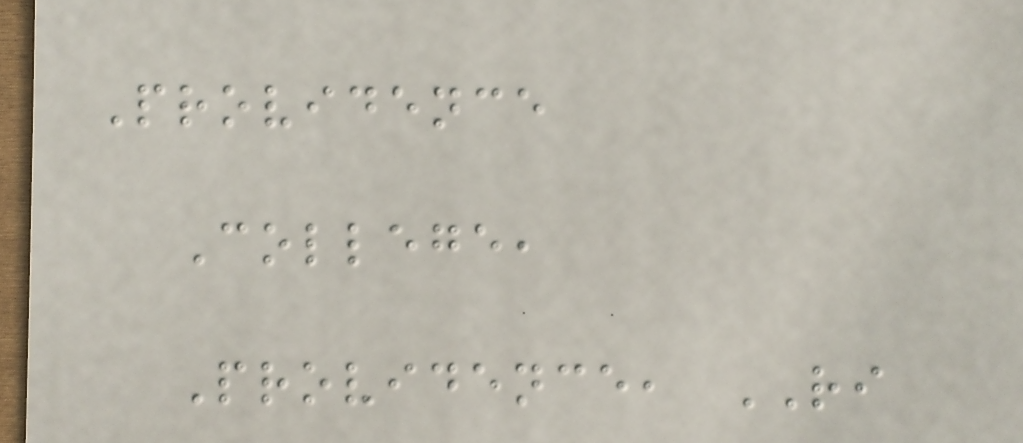Providence
College,
Providence, RI
